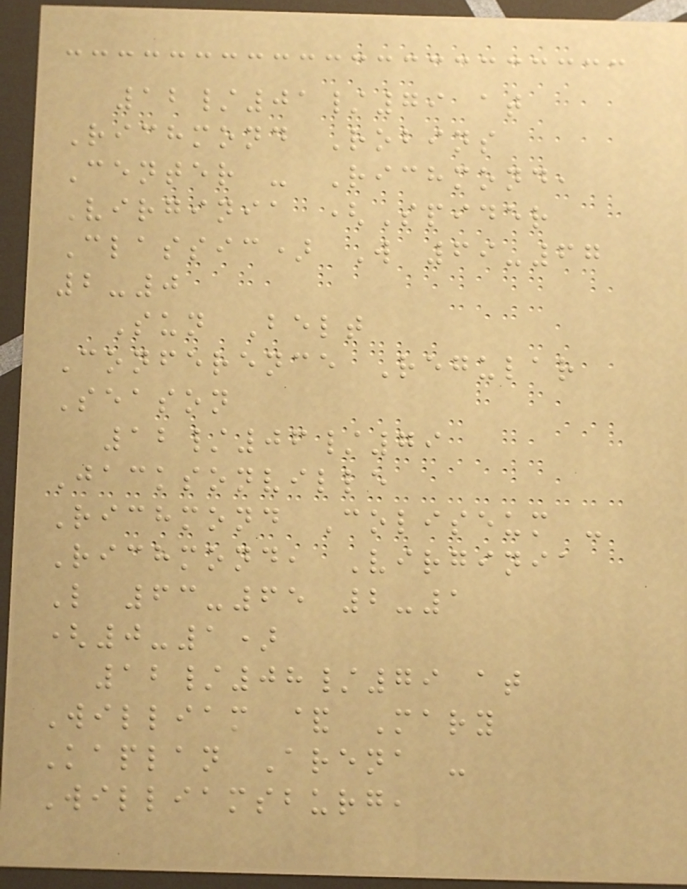12/01/79 at
Richmond Robins
Center - Richmond,
Virginia (Spider
Classic) W 69-67
2-0
Sun Belt
Conference Regular
Season
12/06/79
Jacksonville
Richmond Coliseum -
Richmond, Virginia
L 63-65 2-1
(0-1)
12/08/79 at
William & Mary
Kaplan Arena -
Williamsburg,
